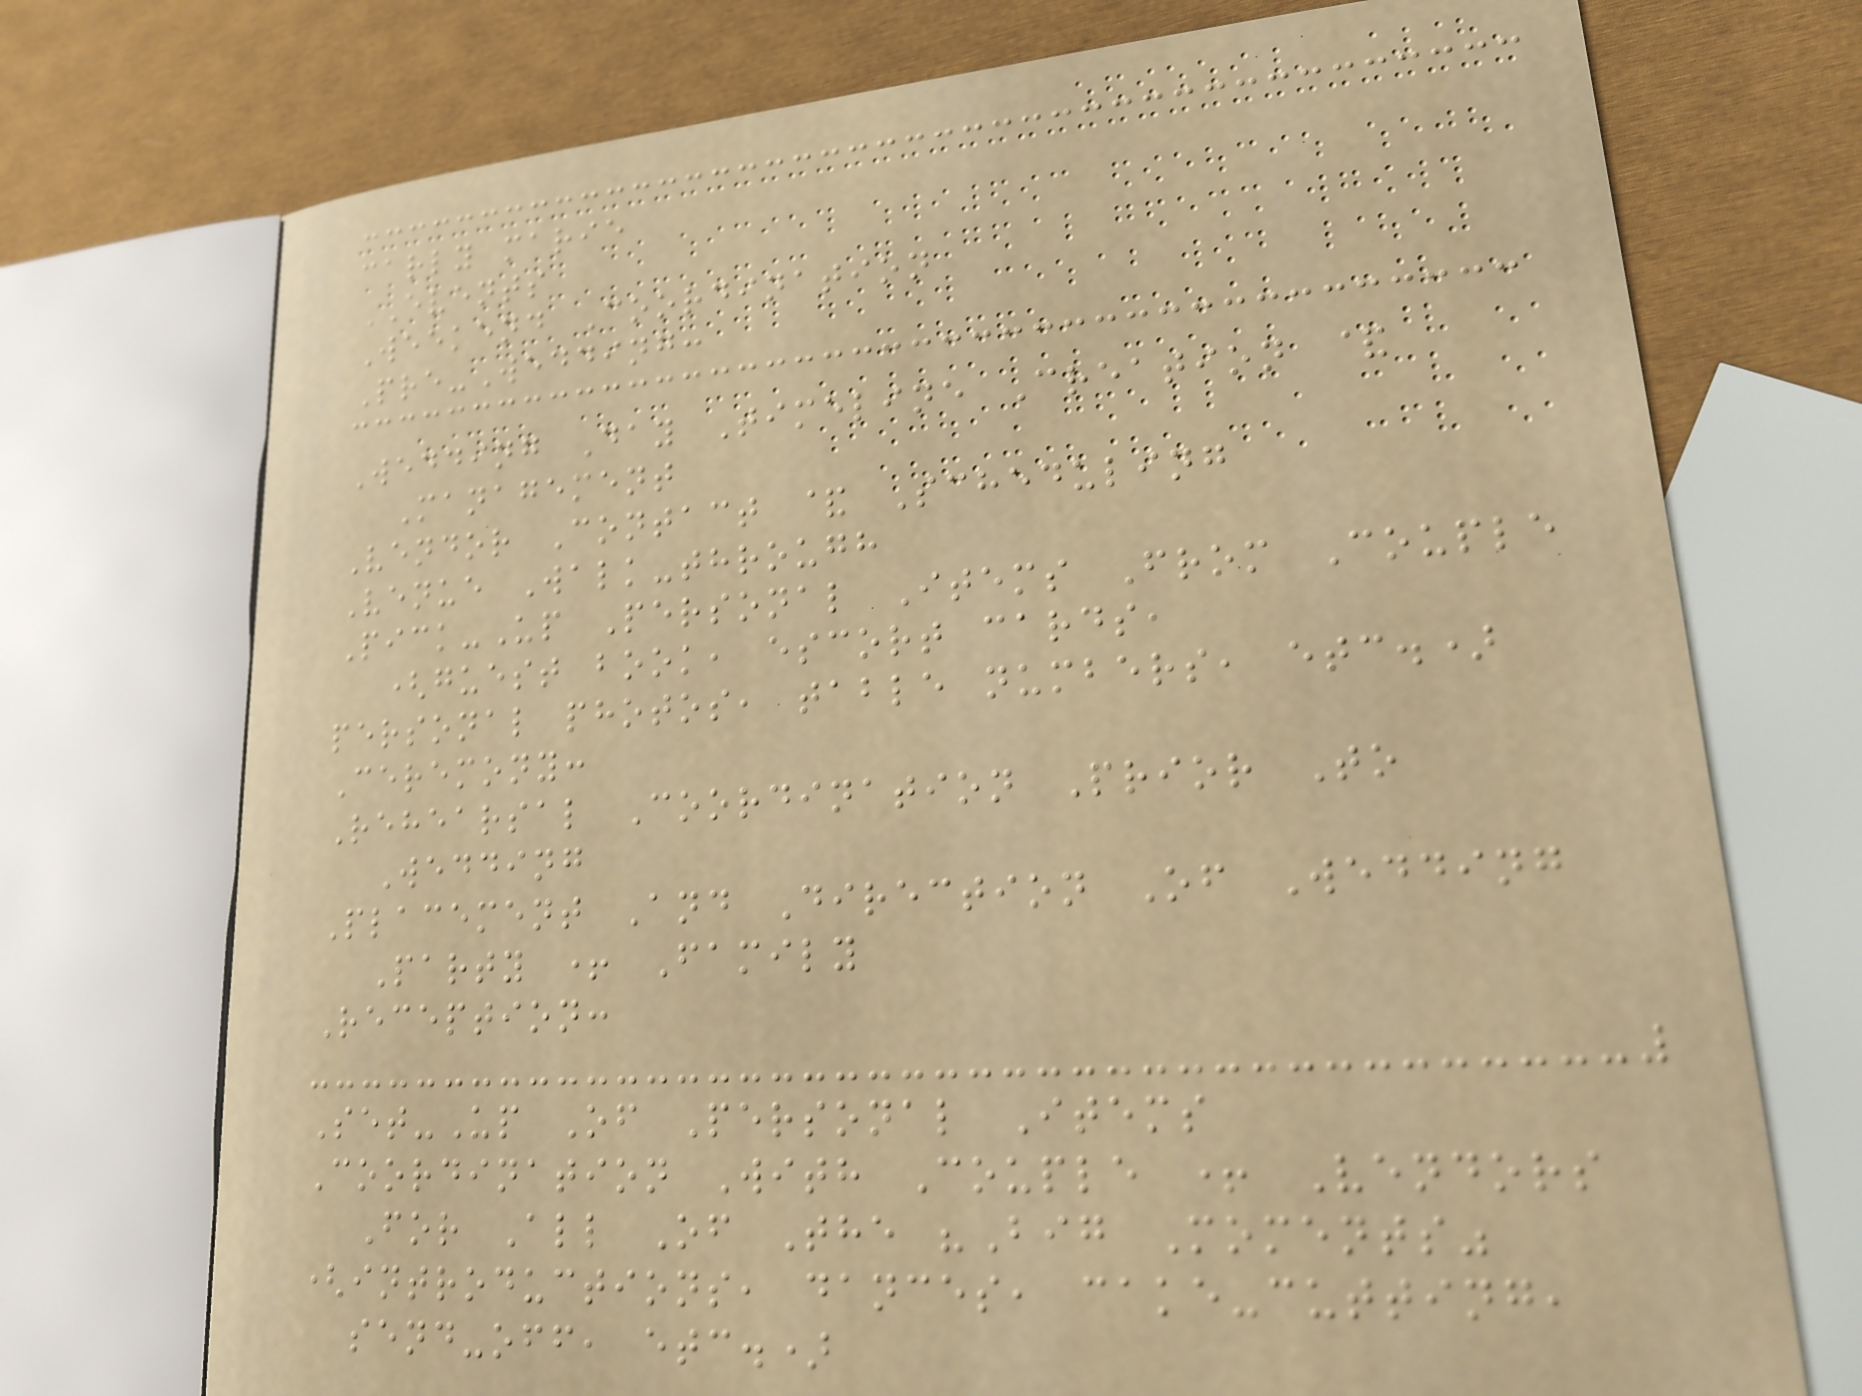carly marie
EVENTS
Weekend Coordination
Pre-Wedding:
Wedding Day Timeline Creation &
Management
Vendor Contact & Scheduling
Venue Walk-through
Pick-Up Personal Items From Couple
(guest book, escort cards,
personal photos, table numbers, etc.)
Ceremony:
Rehearsal Coordination Prior To
Wedding
Placement And Direction Of Wedding
Party + Family
Reception:
Set-Up Of Personal Items
Coordination With Couple + Vendors
For All Of The "Big Moments"
(introductions, dances, cake-cutting,
send-off, etc.)
